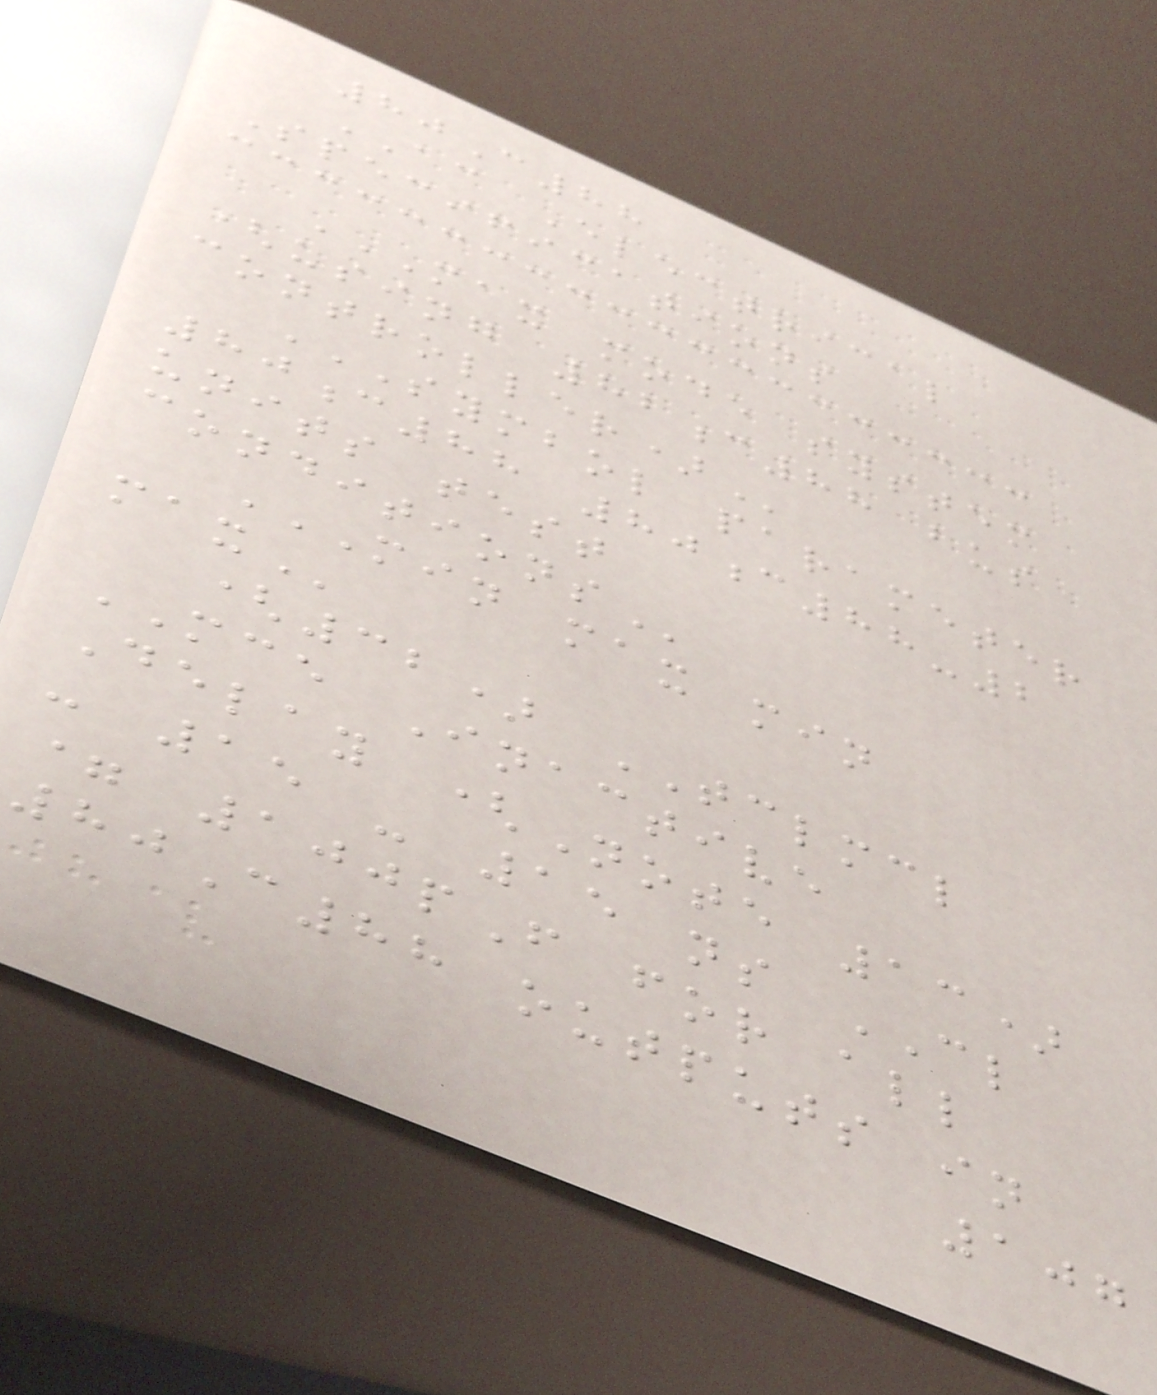80C88
AC Electrical
Specifications
MAX MODE SYSTEM
(USING 82C88 BUS
CONTROLLER)
SYMBOL PARAMETER
80C88 80C88-2
UNITS TEST
CONDITIONS
MIN MAX MIN
MAX
(32) TCLMCL
MCE Inactive
Delay (Note 13)
- 15 - 15 ns CL
= 100pF for all
80C88 outputs in
107
